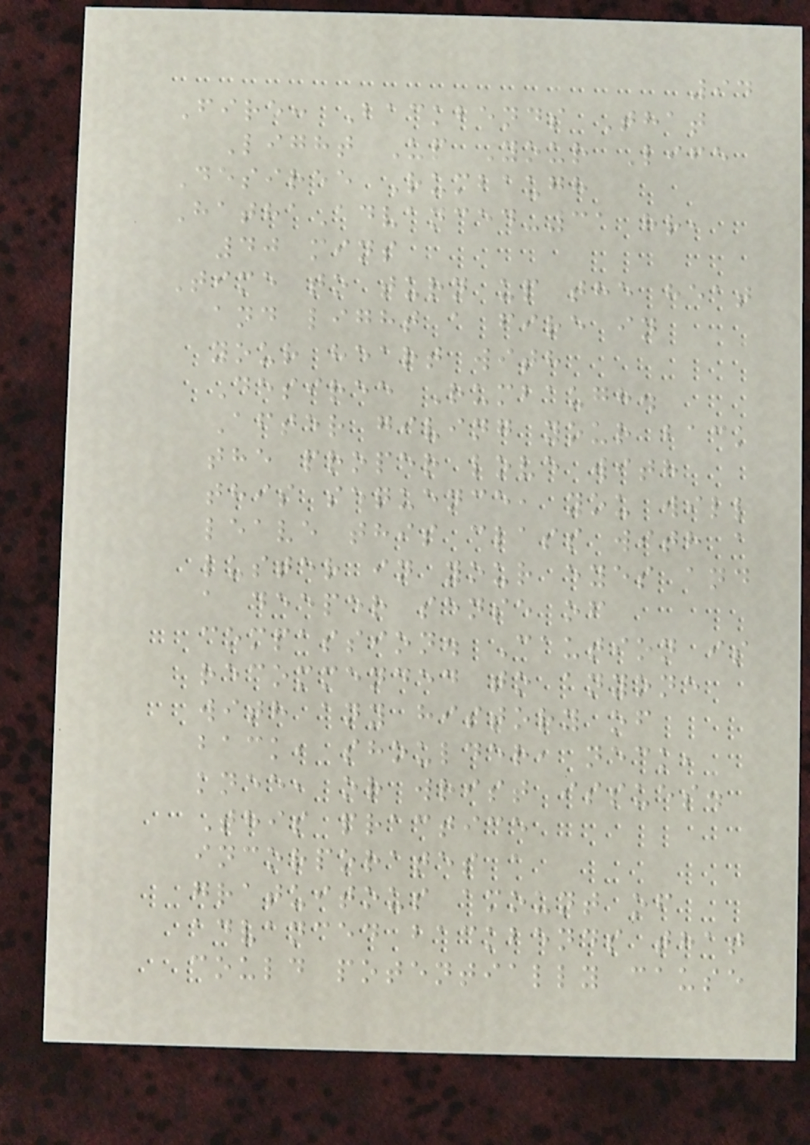94
Fire: Backbends That
Light Up Your Life
Desiree Rumbaugh
HathaAdvanced-31 hr,
40 mins
Time to turn up the heat
and light a fire in
your heart with
Desiree Rumbaugh.
After giving your back
the proper love with
this sequence, you will
leave this class with a
luster in your eyes and
a deeper sense of
compassion. Caution is
recommended to anyone
with any history of
back, shoulder, neck,
knee, or wrist issues.
This practice
incorporates a
gratuitous amount of
advanced backbends that
could potentially cause
